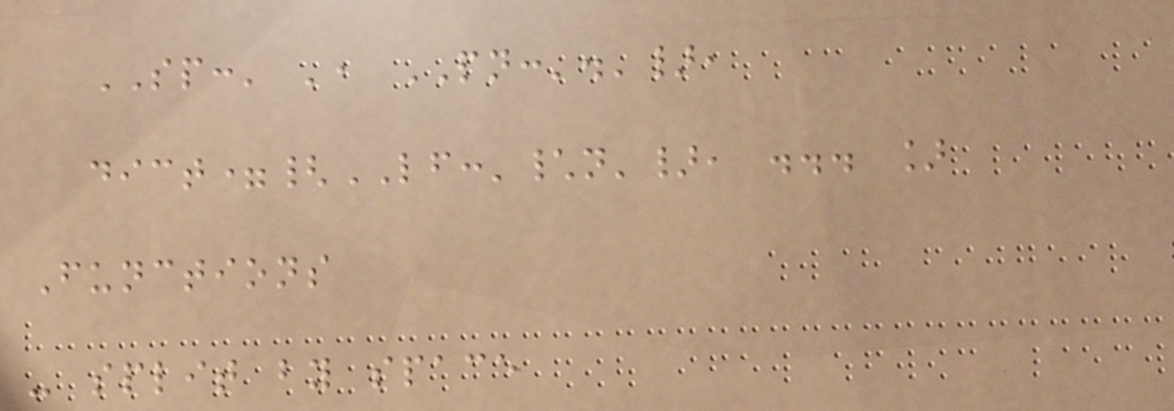SP:' ', PN:'.'},
dict={LF:'\n'}, ... ]
Functions
- split by space
